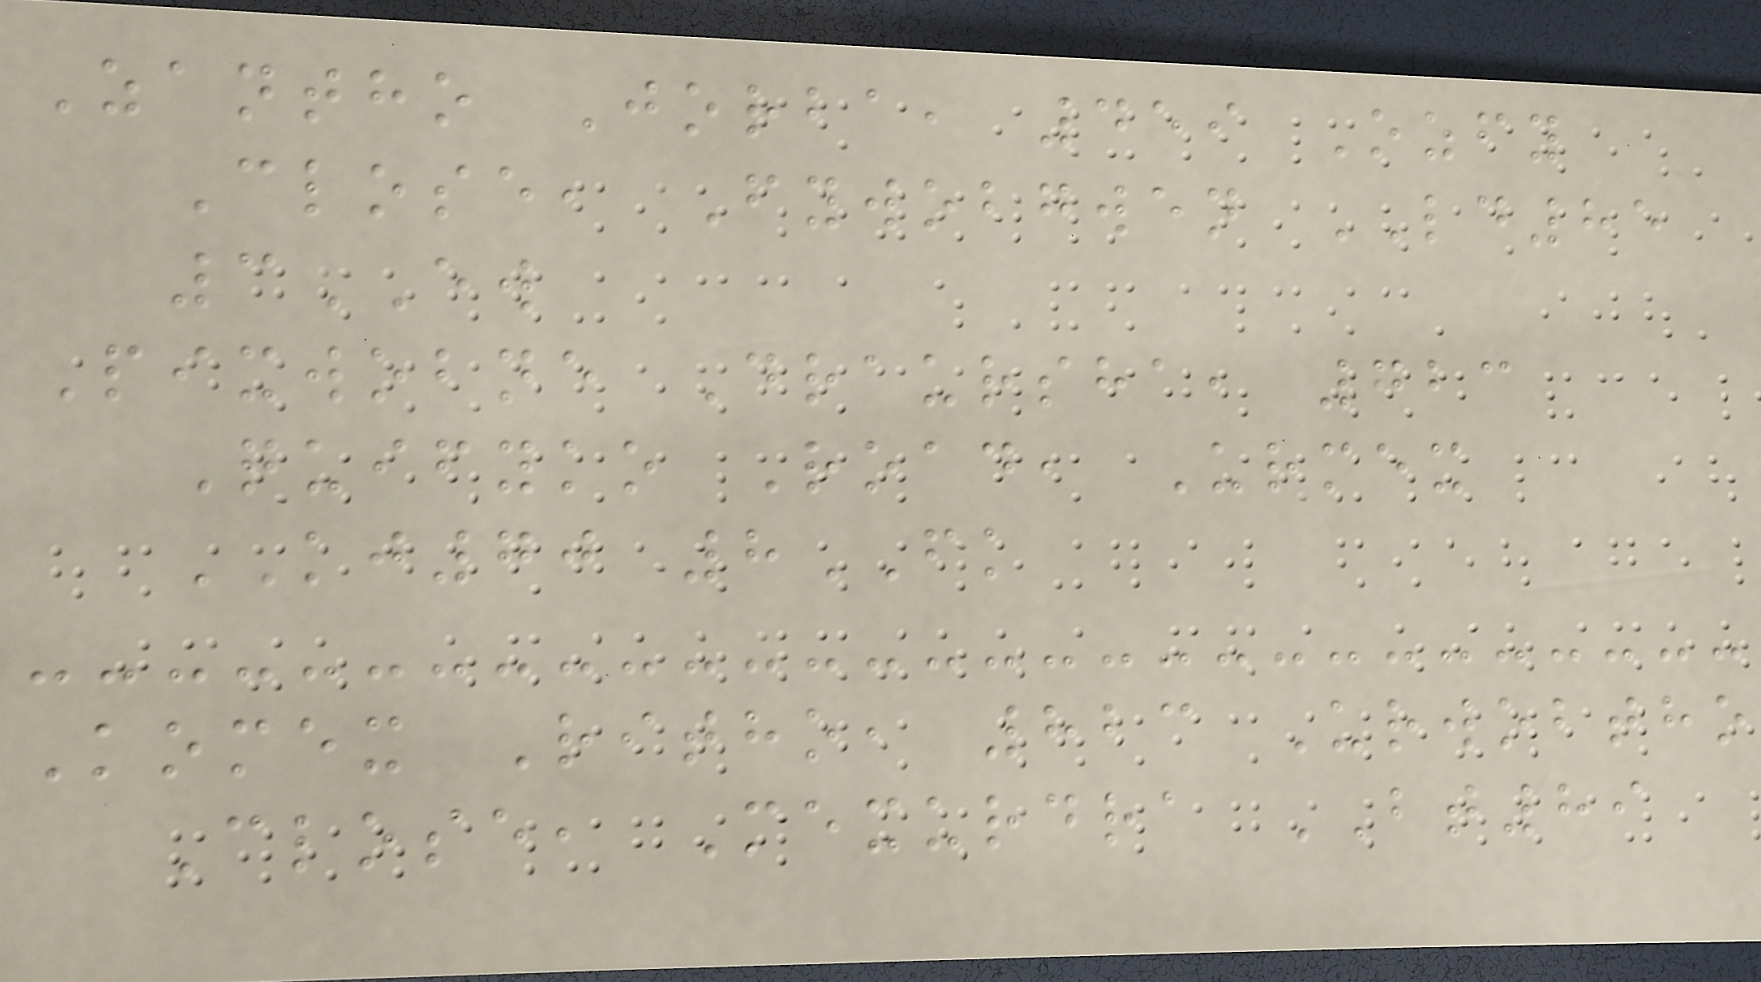Zantho Jorba, 459 Ozfy
Close, Fywobgwen LD85
3EW
Pixwobne Draursha, 723
Quifyko Road, Urmex
KJ70 8FK
Komex Ritho, 823 Urwobtho
Close, Mexurdra BT89
